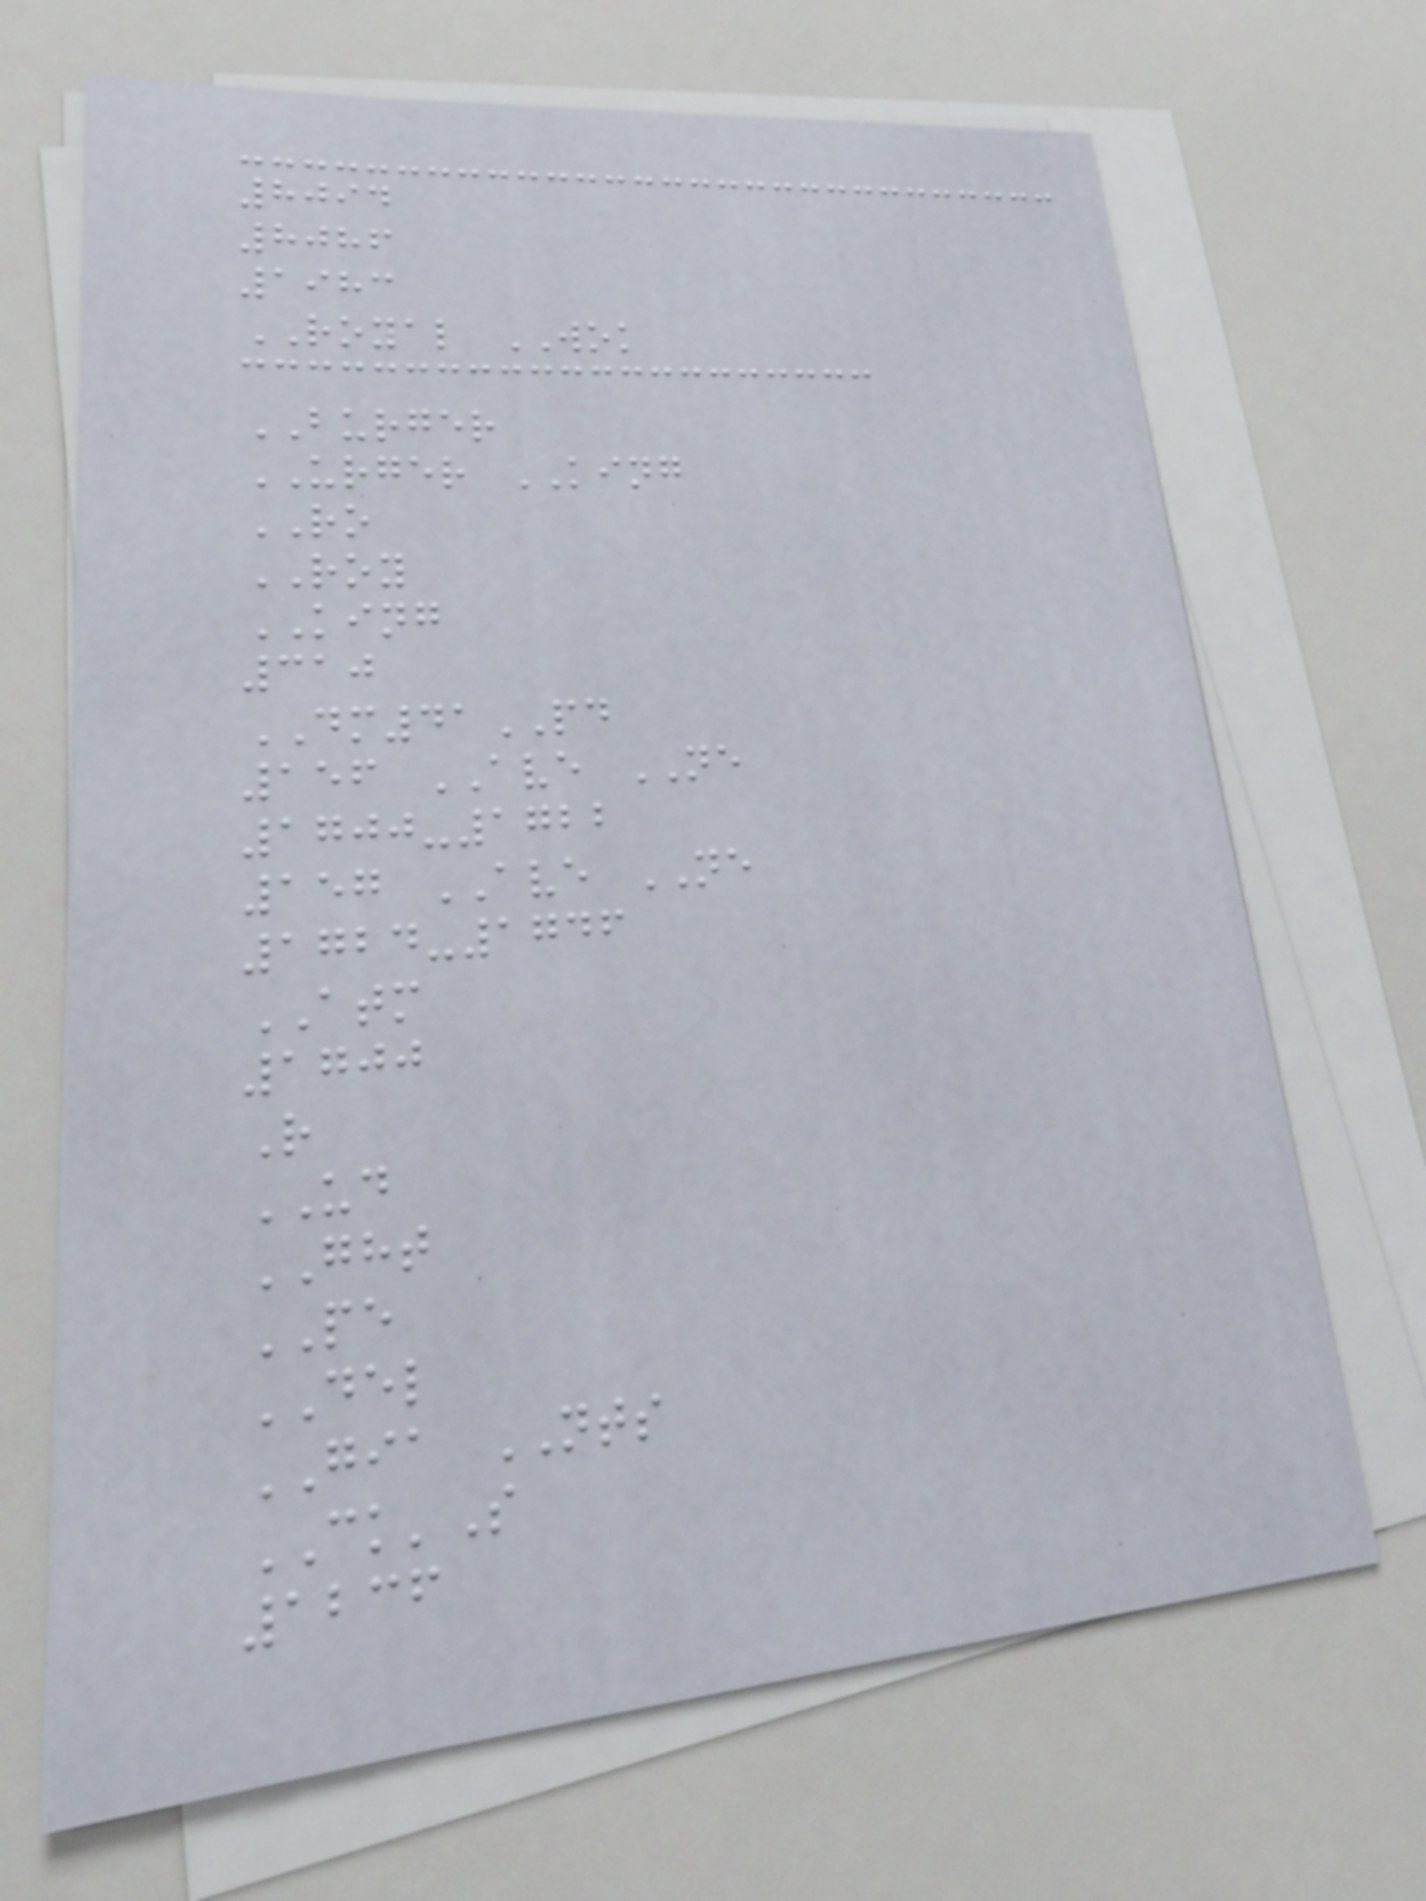8094
8086
1983
ROYAL WOK
BURGER
URGER KING
RO
ROY
KING
310
DM41PD
156 AVE NE
1700-1722
157 AVE NE
1724-1746
ATM
1700
R
UD
GHT
PE
DEL
GIA NTS
CK'S
1236
